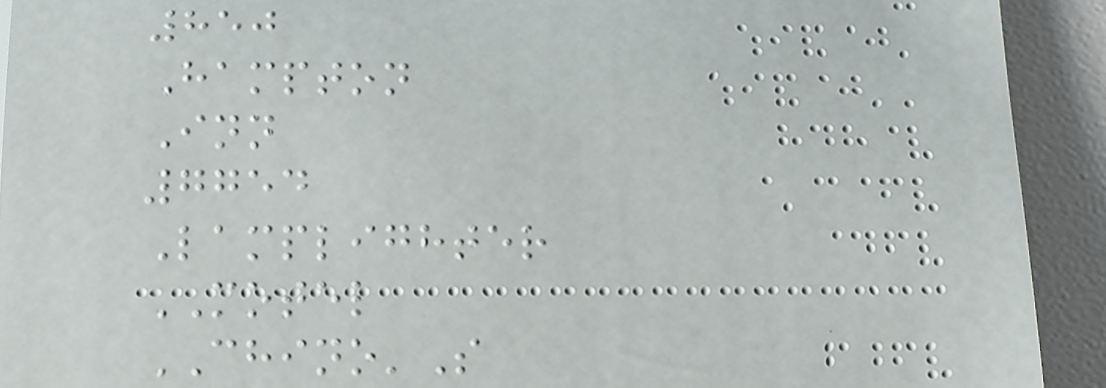850
Hampton
Inn
7754
Lamplighter
MOTEL
CHINO'S
